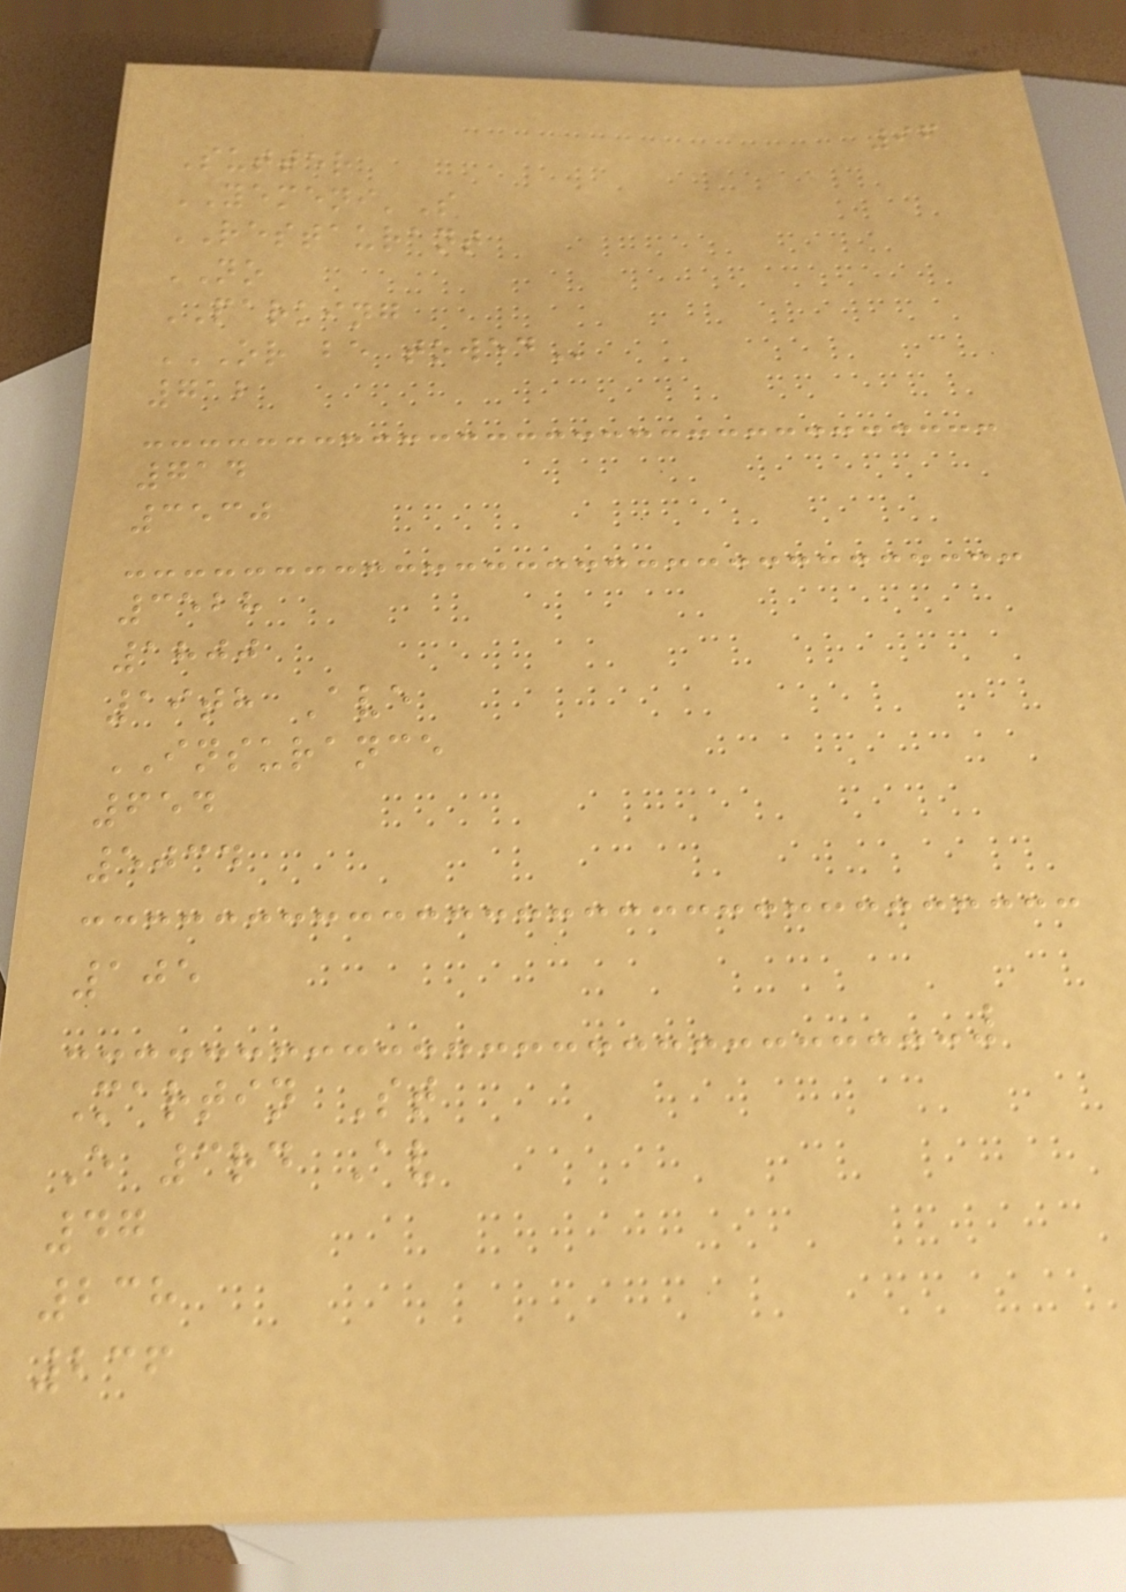96
Sutter
YEMENI'S
RESTAURANT
NO
PARKING
OR BE TOWED
712
714
3530
3528
1800
19th Ave
INSURANCE
654
5034
105
Martin St
E 3rd Av
47
238
236
